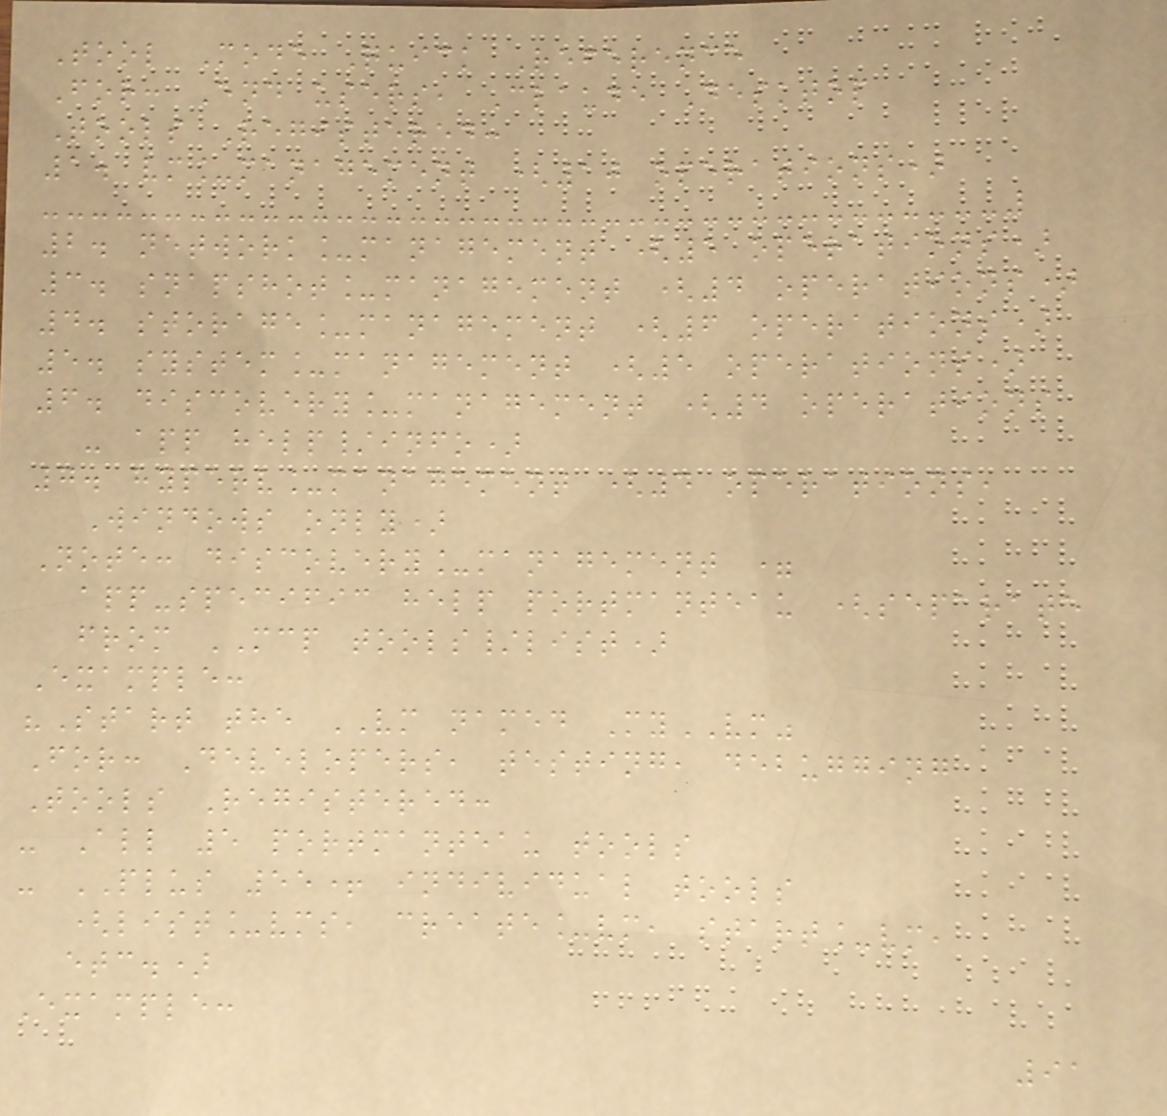Tool Mode Quick Reference
For: End users, Claude Desktop
Tools Registered:
1. vm_management (10 operations)
2. network_management (5 operations)
3. snapshot_management (4 operations)
4. storage_management (6 operations)
5. system_management (5 operations)
6. discovery_management (4 operations
- app help/info)
7. hyperv_management (4 operations,
Windows only)
Note: discovery_management =
app-specific help portmanteau (separate
from MCP tools/list)
Example:
"Start the VM named MyVM"
For: Developers, testing, debugging
Tools Registered:
- All 5 portmanteau tools
- PLUS 55+ individual tools
(list_vms, create_vm, start_vm,
etc.)
Example:
91
